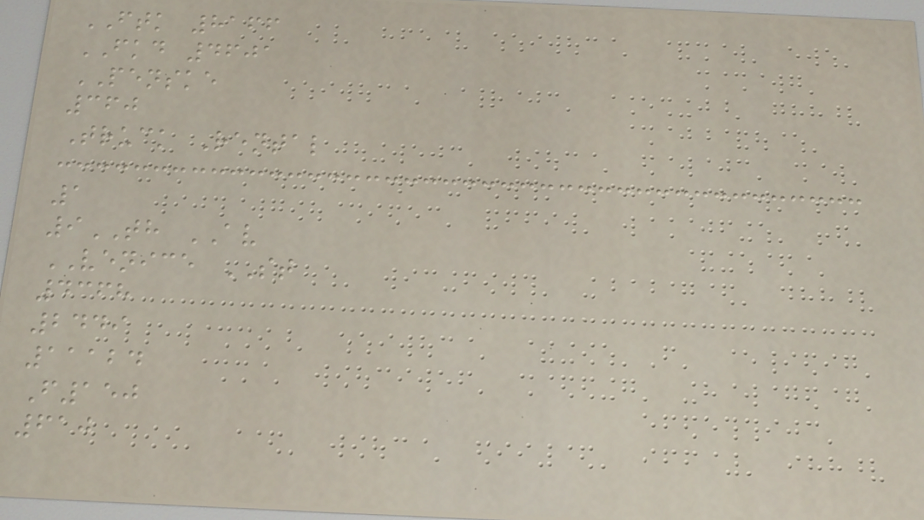FTK 8166
FKD 4601
PENSKE
360
Truck Rental
1
9TH AV
VENICE ST
4368
2449
11124
F150
610
